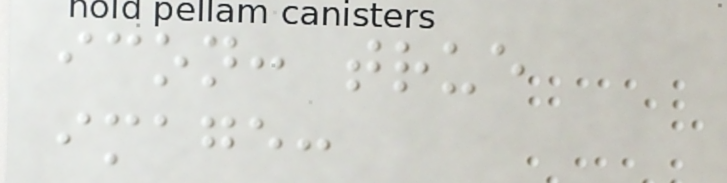icon: true
image:
